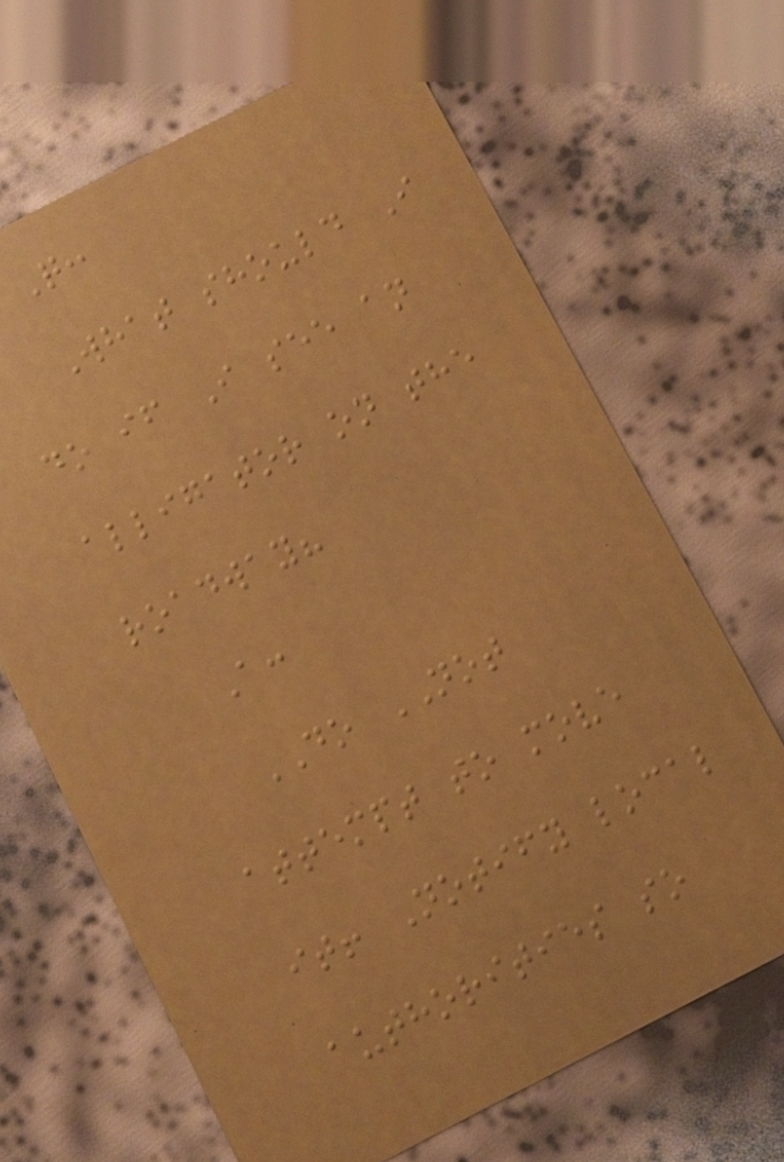Q:
What should I
do if I see an
alligator on the
roadway?
A:
DO NOT
attempt to move
it! Notify local
authorities so
